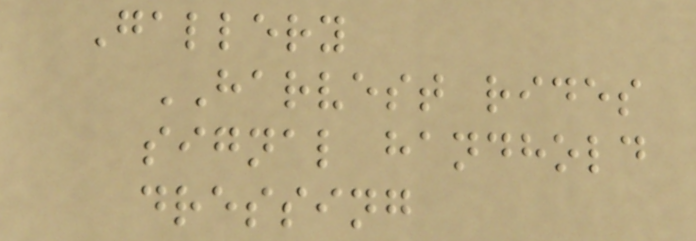Gallery
HARVEST rides
signal handhold
dressing
